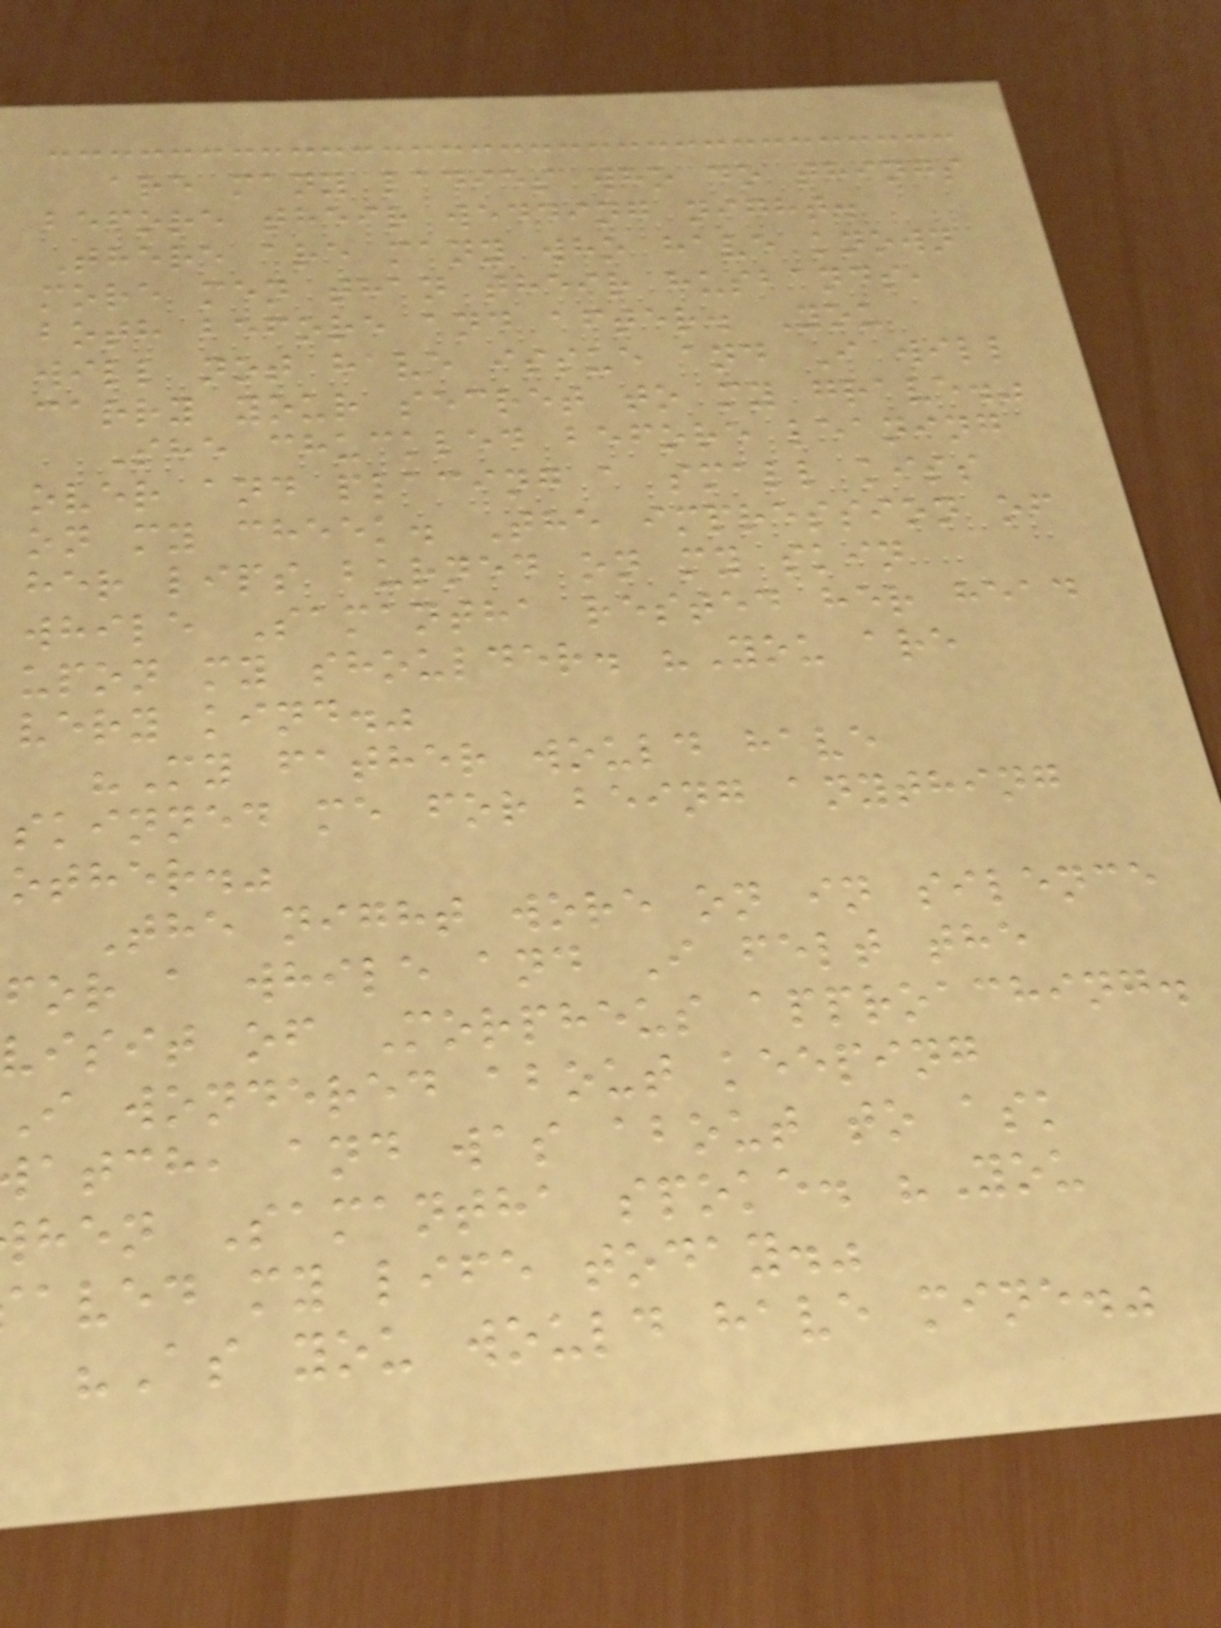are many ladies who do things
before their wedding night.
There are many who have known
more men than their husbands,
both before and after. You
will not have issue and I will
carry your secret to my grave."
She chuckled before leaning
over and placing a small kiss
on my cheek. The impression of
her lips burned on my skin
while Samantha rested her head
upon my shoulder. "You are
very kind."
"My father would have
skinned me for being anything
other."
The night wore on in silence
for a while and I felt the
visit of Morpheus approaching.
i wondered about keeping
atch, and was about to ask
hen Samantha spoke. "You
aved my life today."
"As you would have mine."
